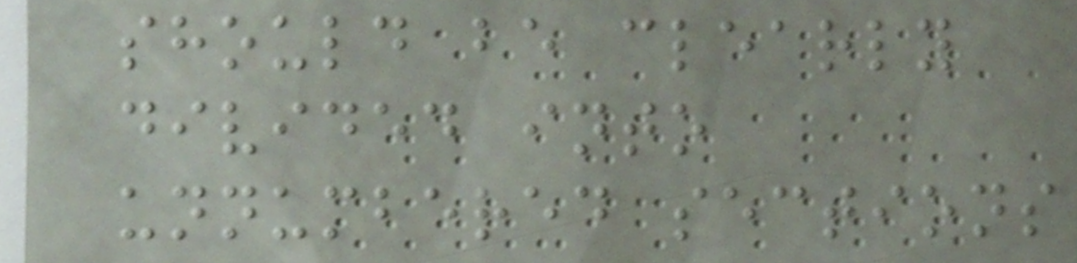should be clearly
divided into
unnumbered sections
